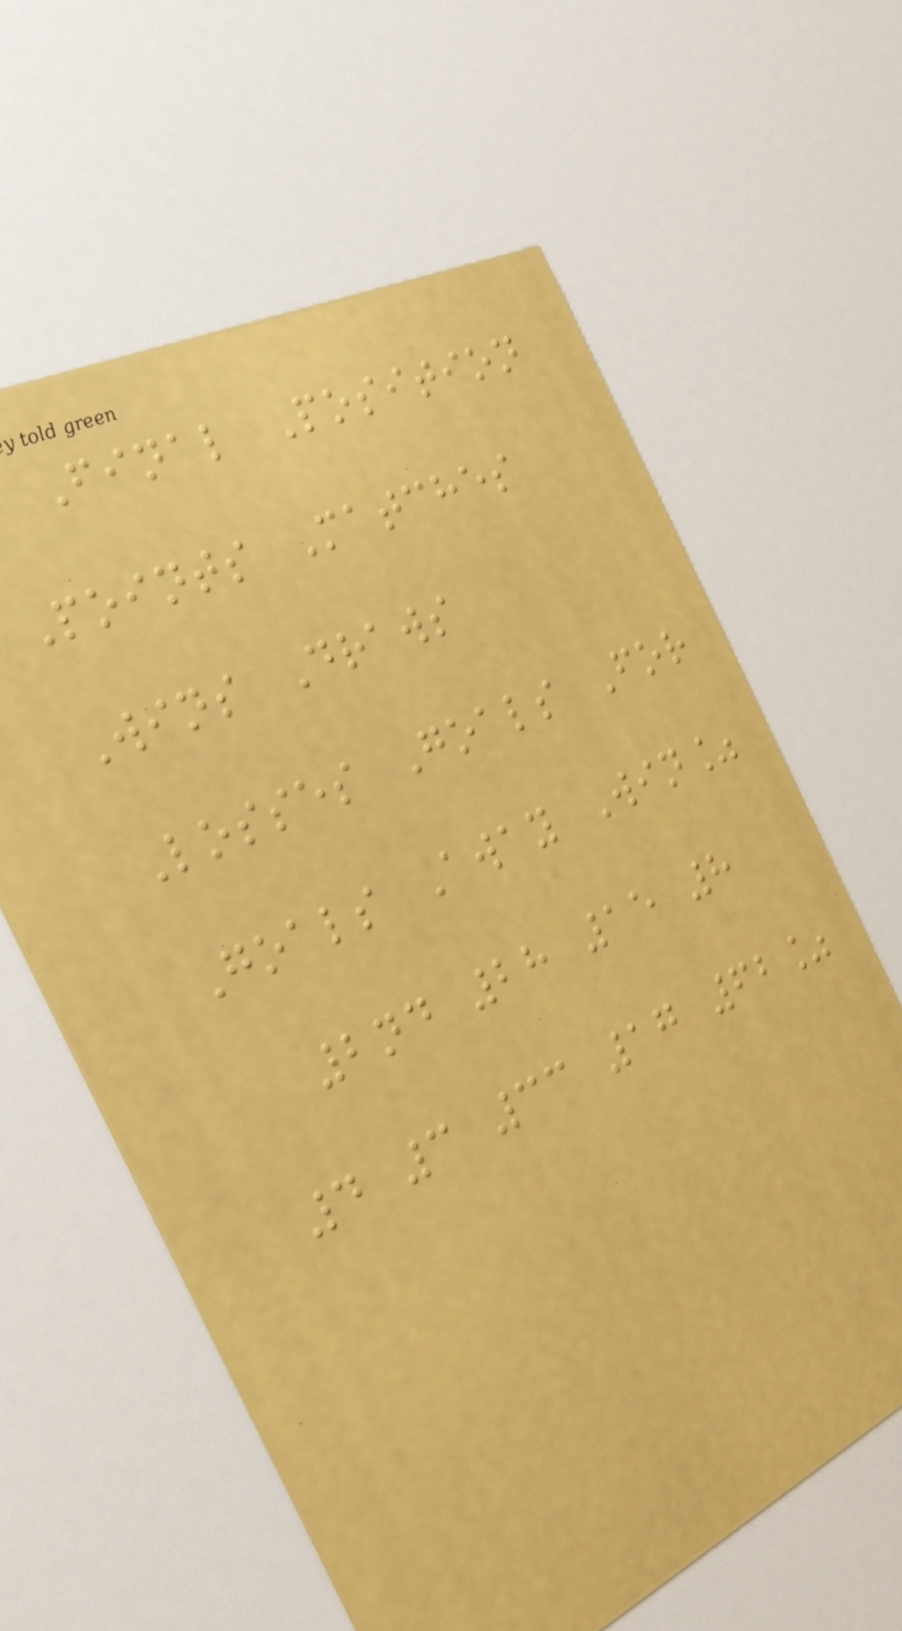Final Position
Points Matches
Wins Draws
Losses Goals For
Goals Away Win%
2nd 28 15 8
4 3 33 17 62%
